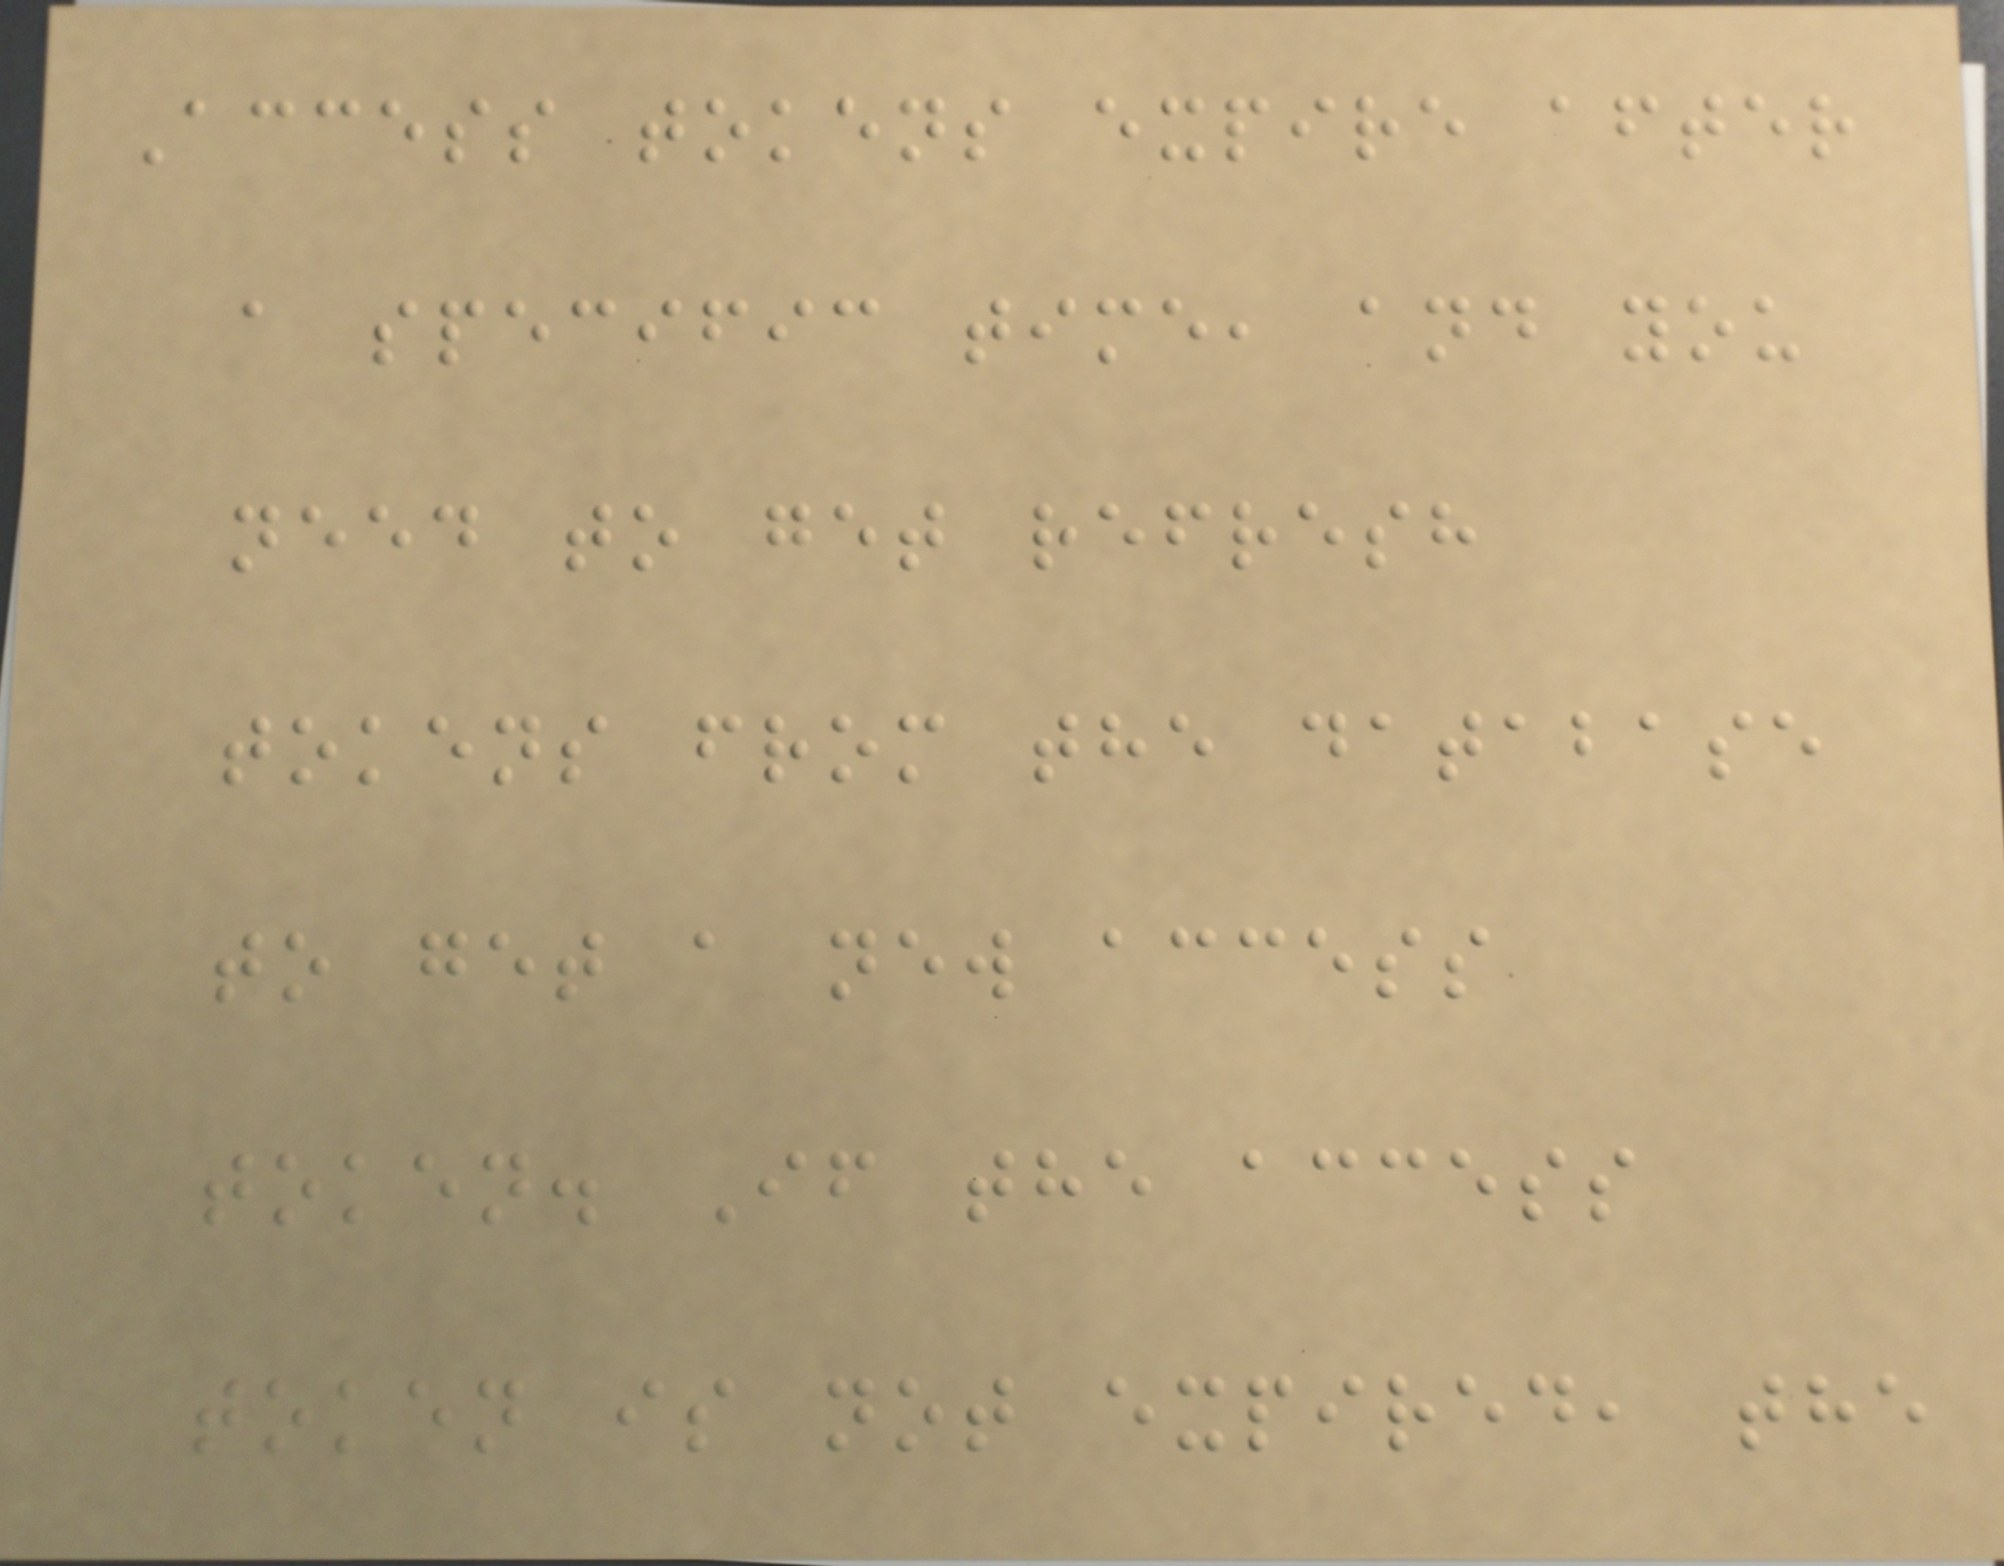Access tokens expire after
a specific time, and you
need to get refresh
tokens from the database
to get a new access
token. If the access
token is not expired, the
